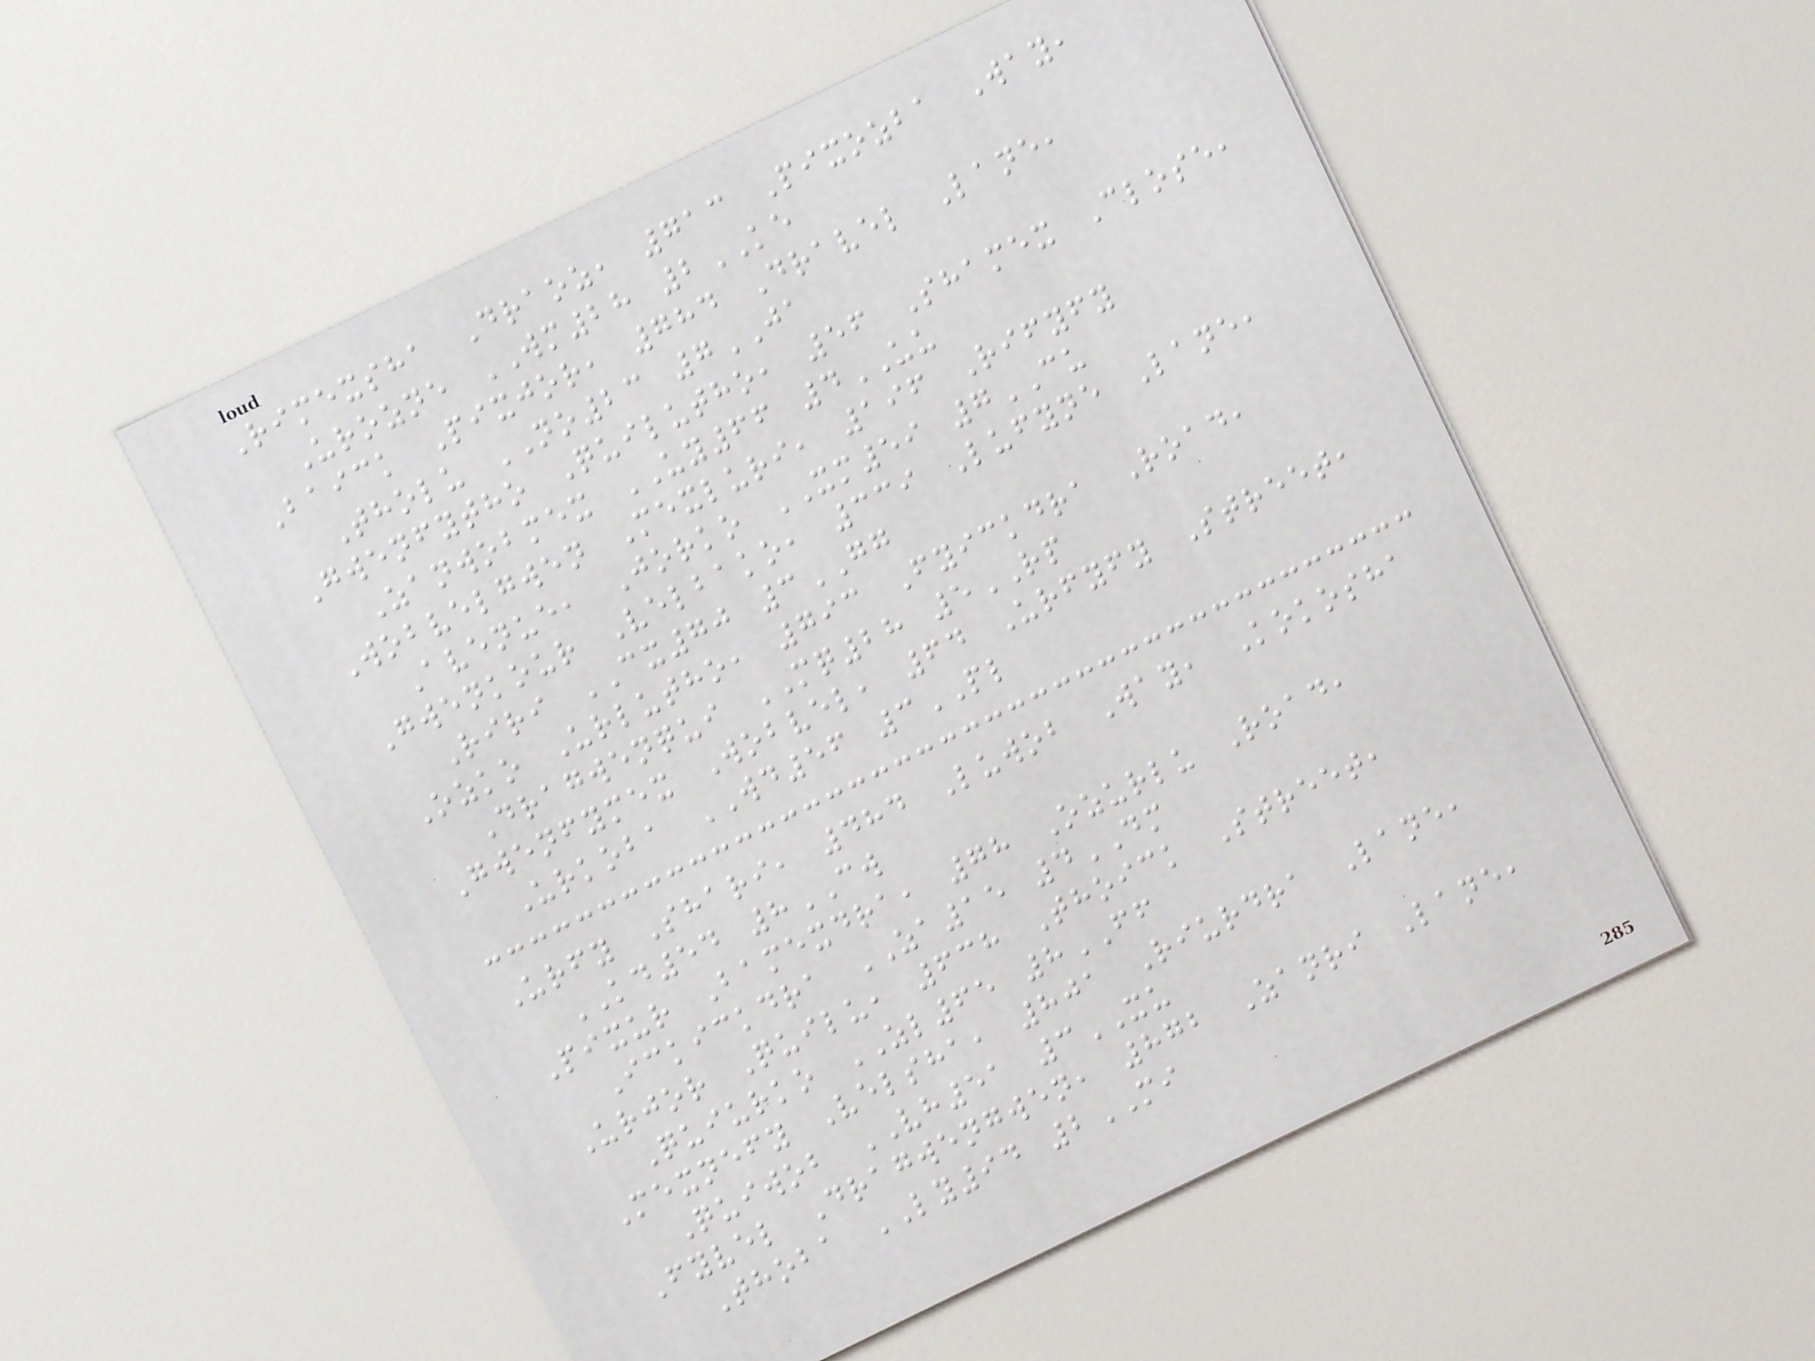Rimexsha Draoz, 713 Pixozba Way,
Urozne WM28 2KE
Baick Pixjor, 784 Dravel Lane,
Tholu NO23 7JA
Gwenfytho Quilutho, 56 Shamex Close,
Zanwobmex UY66 4UU
Wobvelgwen Mexluri, 196 Rifyfy
Avenue, Jorko XM59 7CU
Gwenkour Velbako, 339 Lufyne Lane,
Riri CX70 3GG
Ozko Urlutho, 793 Fyickdra Road,
Dragwenqui MQ28 5RP
Gwenfymex Wobvel, 64 Urfyfy Street,
Urkoba WD56 3PL
Urfy Shari, 484 Luwob Way, Kokosha
KD54 8CW
Pixur Bamexdra, 78 Ozurlu Road,
Ickickdra ZA15 4DM
Urjor Quilu, 638 Thoick Street,
Quiurko ZL65 8FF
Mexnefy Velsha, 801 Riurdra Lane,
Quiwob VH51 3XU
Fyvel Dragwengwen, 872 Zanri Lane,
Thoba LY94 2MI
